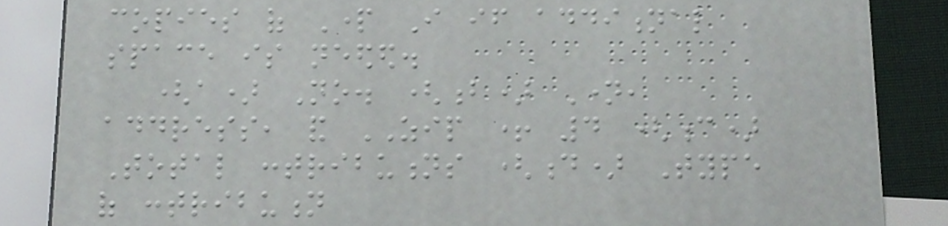copies of Part I if additional
space is needed.
(a) No. (b) Name,
address, and ZIP + 4 (c)
Total contributions (d) Type
of contribution
